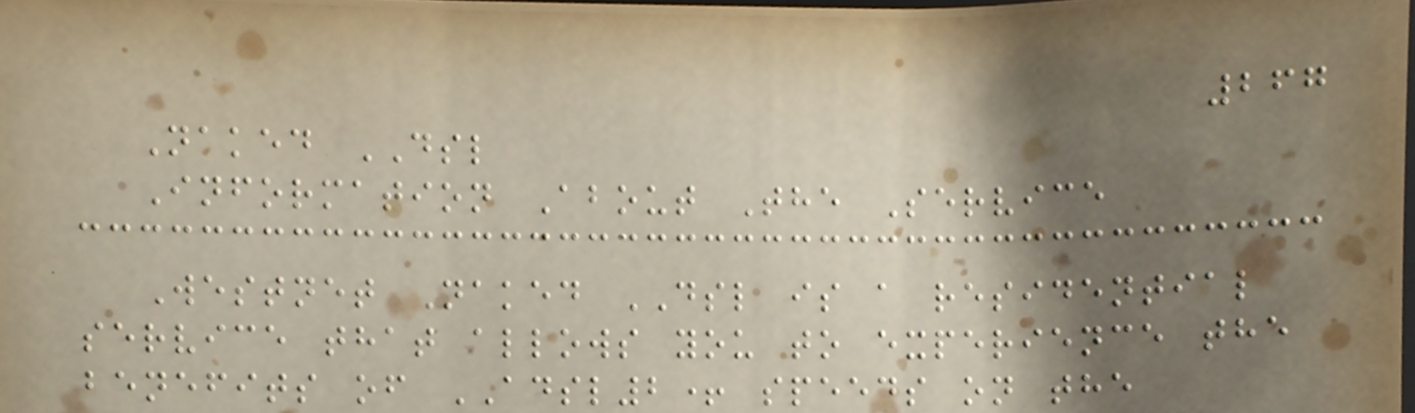267
Naked DSL
Information About The Service
Westnet Naked DSL is a residential
service that allows you to experience the
benefits of ADSL2+ speeds on the
